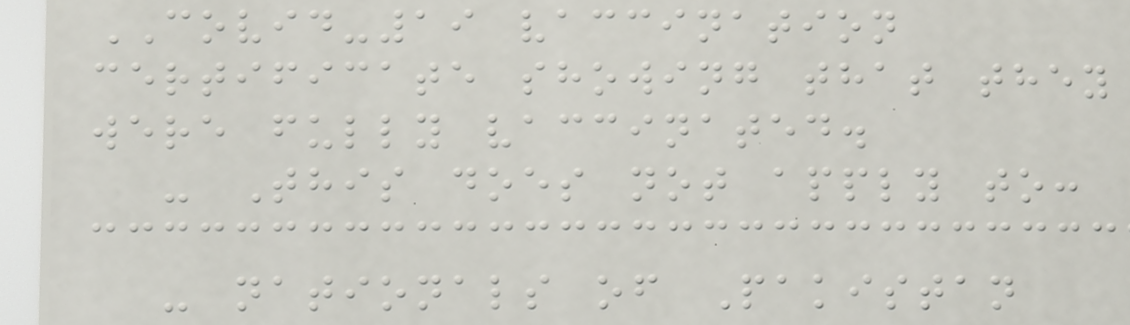COVID-19 vaccination
certificate showing that they
were fully vaccinated.
- This does not apply to:
- nationals of Pakistan
